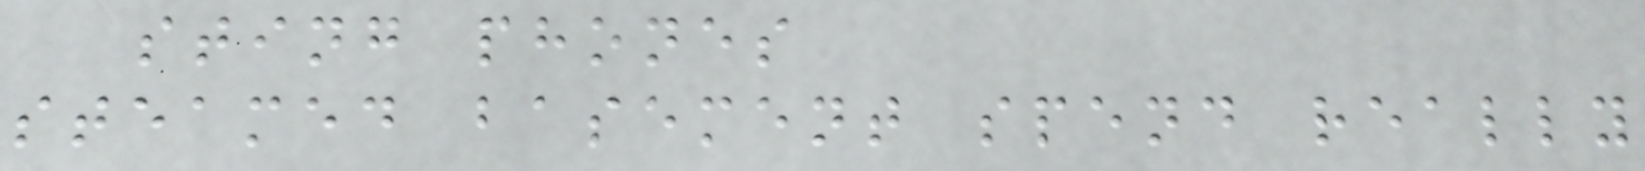sting phones
steamed basement spend really
